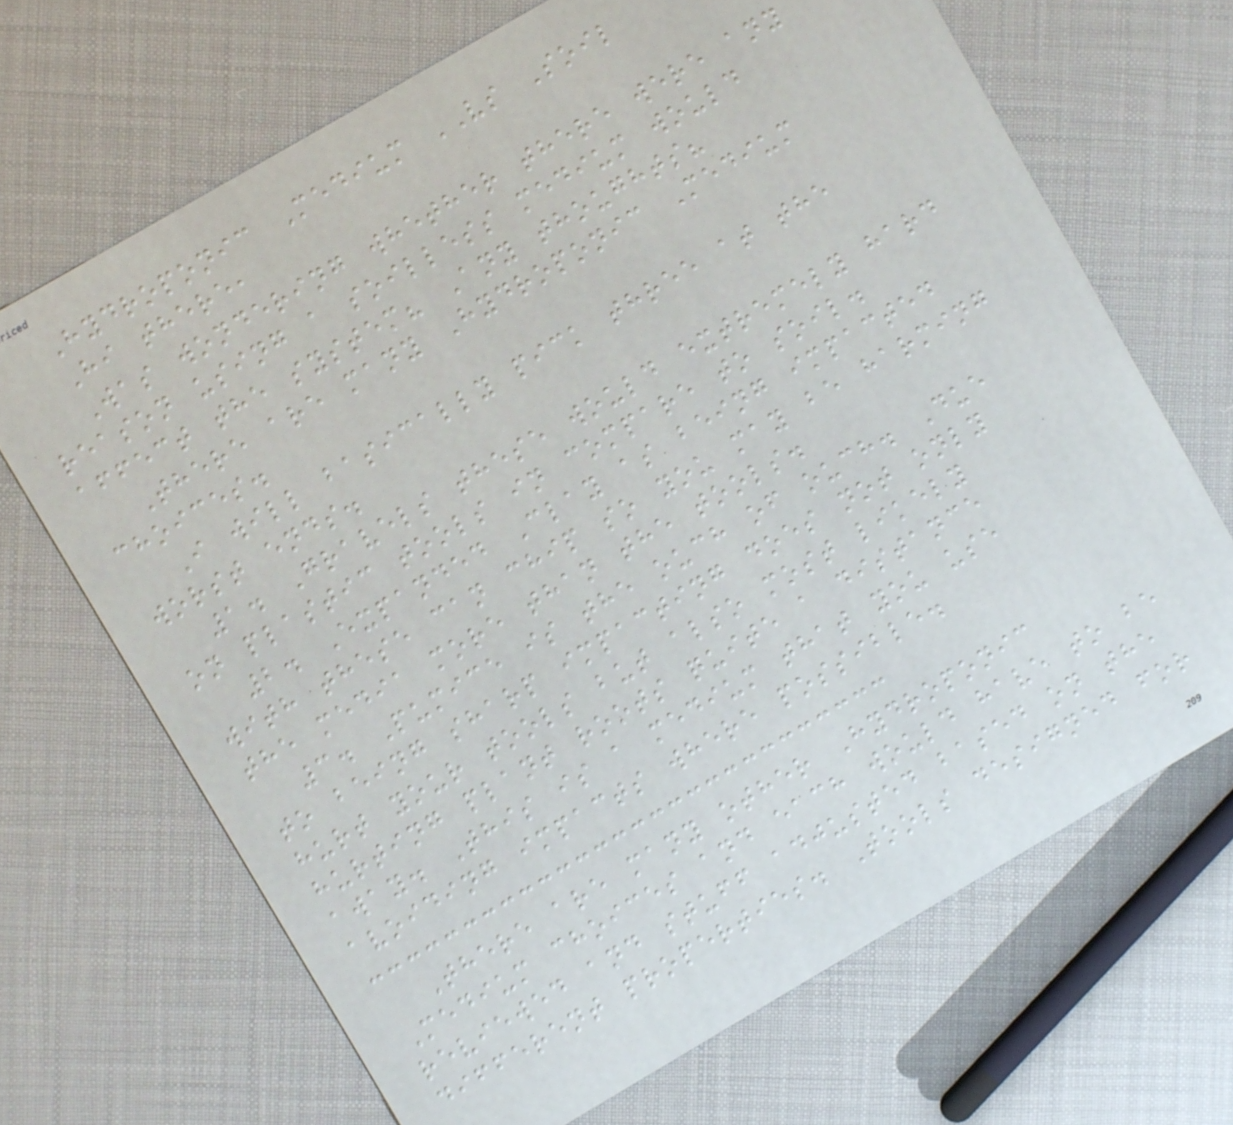Hydroponic Medium VS Soil
Hi there,
Was wondering whether there were any
reason using a soilless medium would
affect the system? Any thoughts?
There are many Hydroponic Medium
choices.
I will basically pick three at the
worst ends.
1. Gravels these would extremely hard
on plastic tools in compare to soil.
2. Expanded Clay as being impacted
with these can chip so you may be harming
the media more than the tools.
3. Pumice is the ouch of ouch. Due
to being sharp impacting does not only
hurt your tools but also most likely
hurting plant roots quite a distance
away. This is a medium that you use
avoiding impacts where possible.
There are many other Hydroponic
Medium choices and each would have to be
reviewed and stuff adjusted based on the
different properties. Tools designed for
